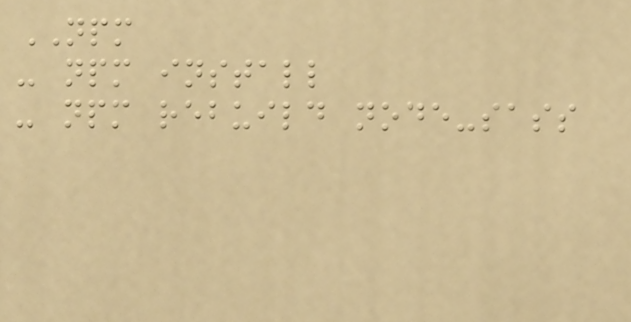NPM
- npm install
- npm rebuild node-sass
